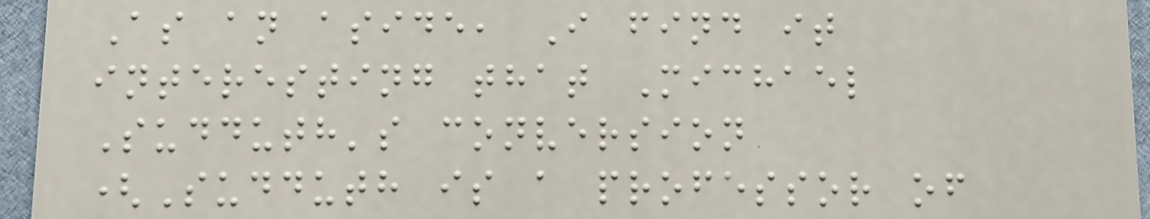As an aside, I find it
interesting that Michael
Sudduth's conversion
(Sudduth is a professor of
